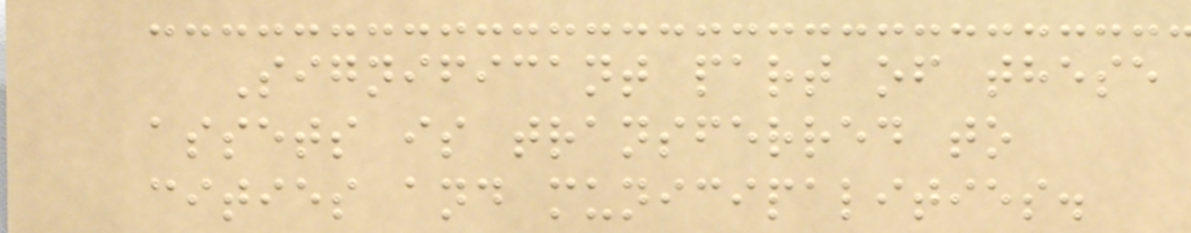Significant part of these
assets is transferred to
cities and municipalities.
